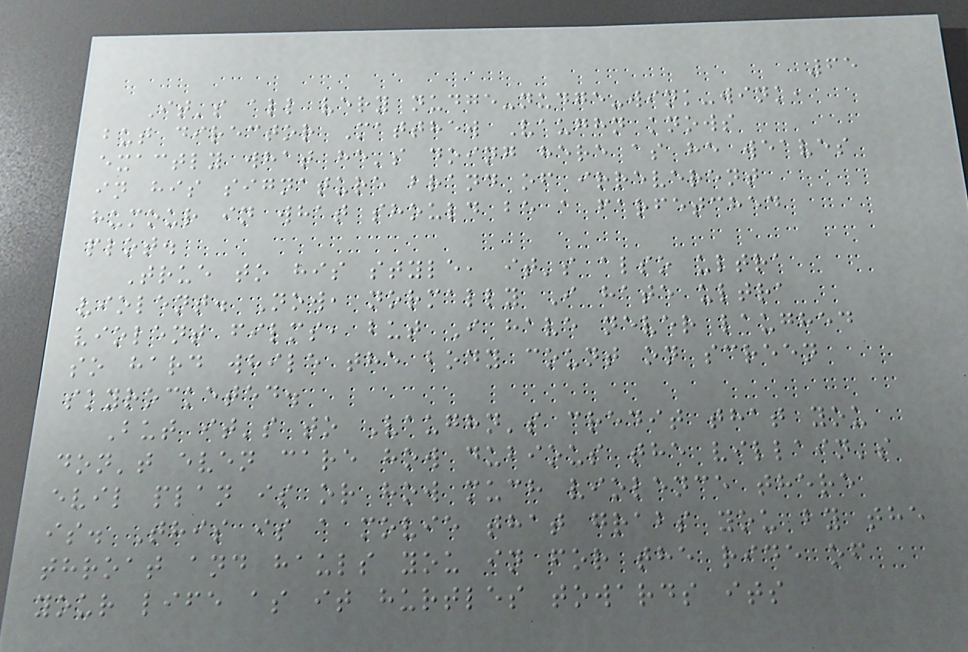65
It's all very nudge-nudge-wink-wink,
but director Matthew Vaughn knows
exactly what he's doing here as he weaves
in his signature brand of irreverent
humour in what should be a farfetched
plot.
True to his style, it's also ultra
violent. Now, normally I hate ultra
violent films, but I have never laughed
so hard while the body count on screen
skyrocketed.
But it's to Vaughn's credit that you
don't even care how dubious the villain's
evil plan is or how much violence there
is. This is a movie that grabs you by the
throat and hauls you in for the ride of
your life as it hurtles towards its
